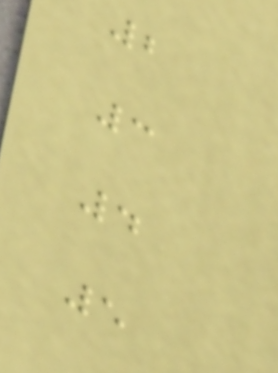2
3
4
5
